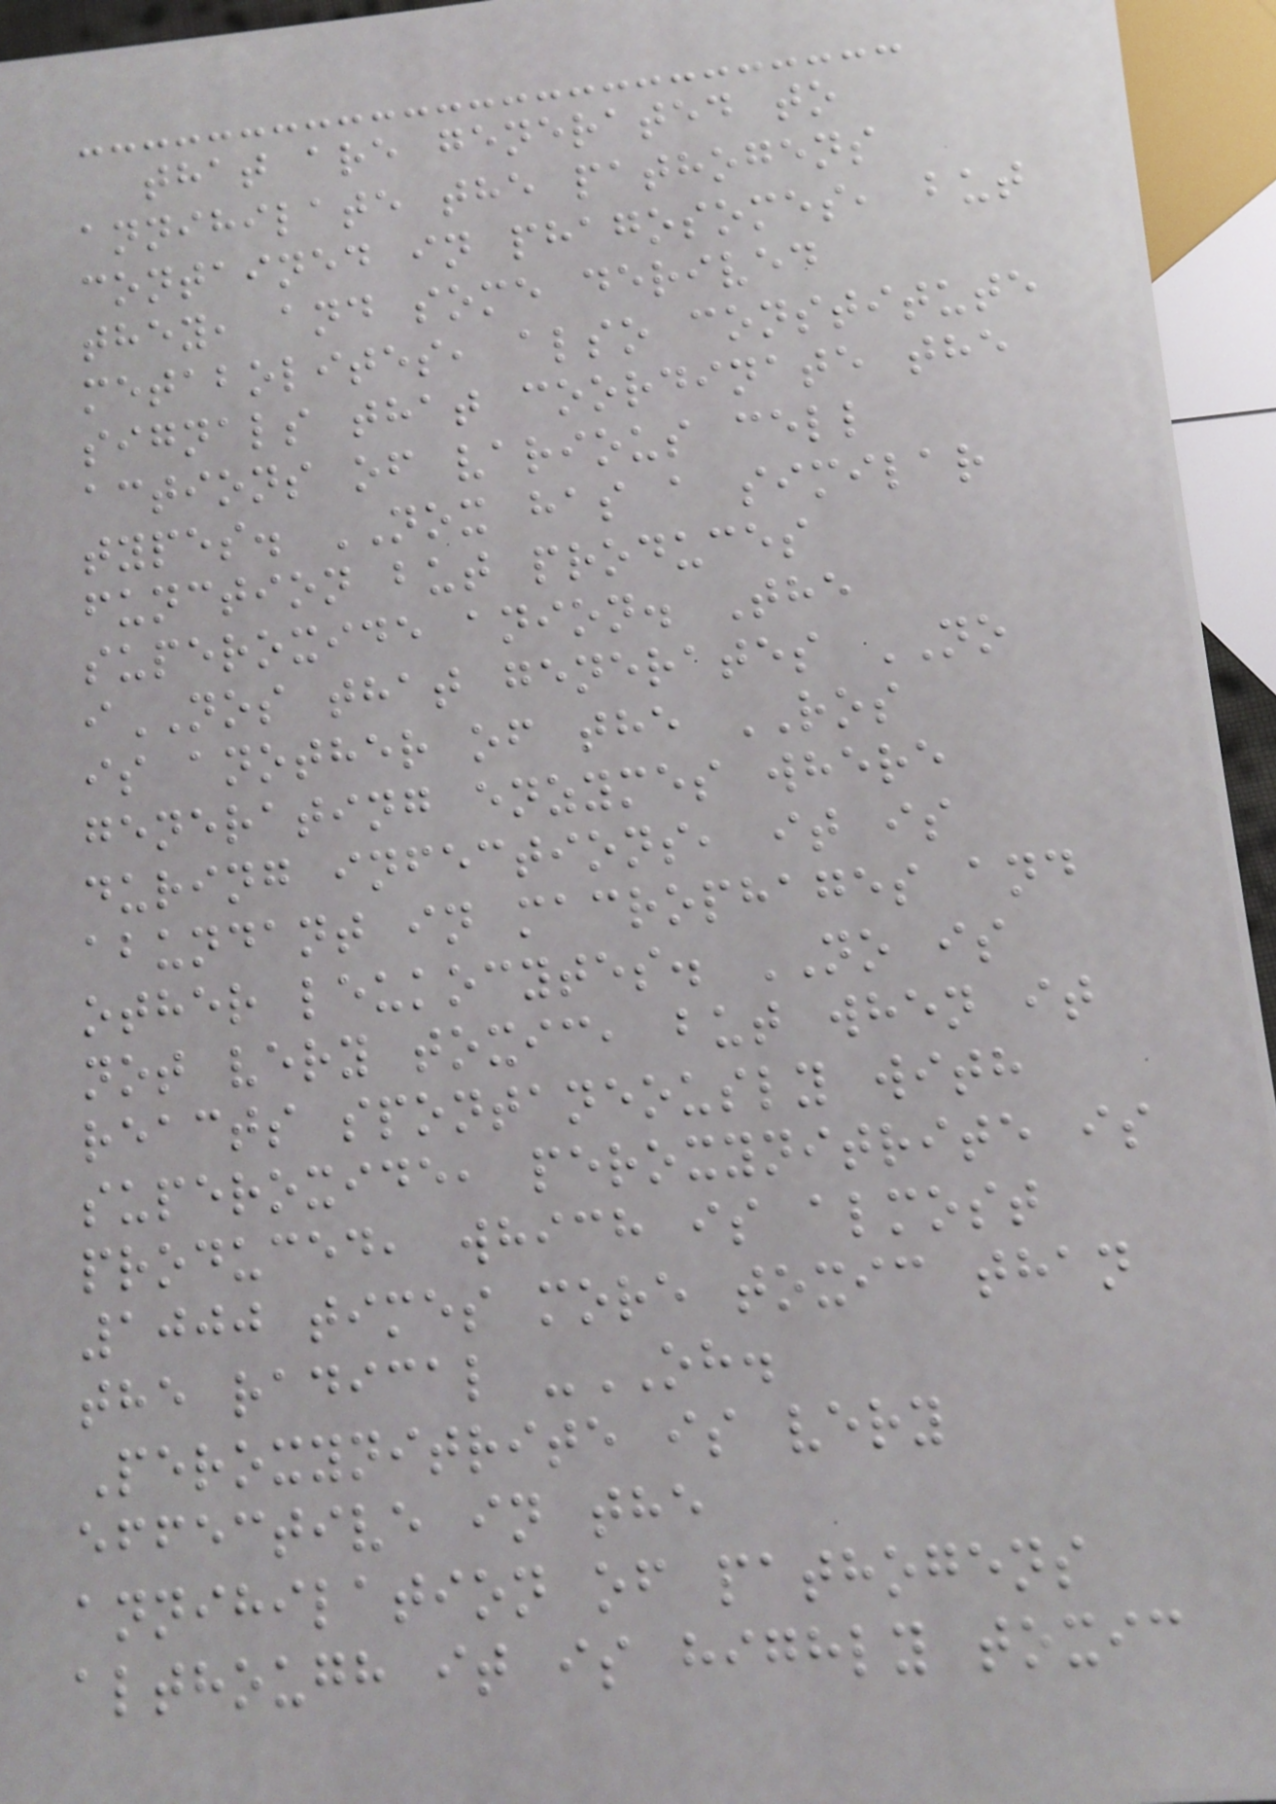that are generated to
annihilate the pathogens
contained in phagosomes, but
they, and some derived
metabolites, also constitute
signals that coordinate the
actions of various cell
types. NOX has a similar
function but produces
superoxide anion. The
iNOS that generates NO
is another of the ROS
generating enzymes where
during infections, it is
abundant in macrophages and
other leukocytes. NO is
not very toxic, but when it
reacts spontaneously with
superoxide, peroxynitrite is
produced, which is almost
1000 times more toxic than
the radical -OH.
Peroxynitrite is very
effective in the
annihilation of pathogens
although it is highly toxic
